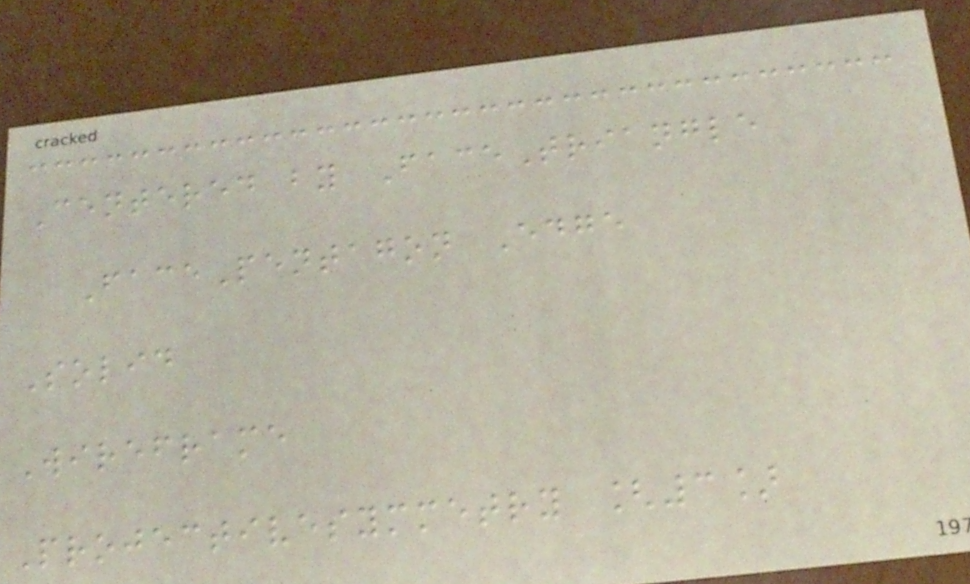Centered by FaceTriangle
FacePentagon Edge
Solid
Wireframe
Projectivesymmetry [3]
